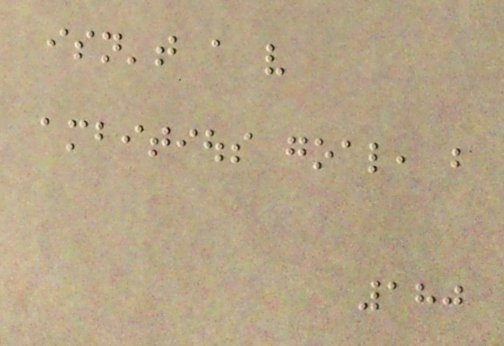isn't a very
ambitious goal, but
180
